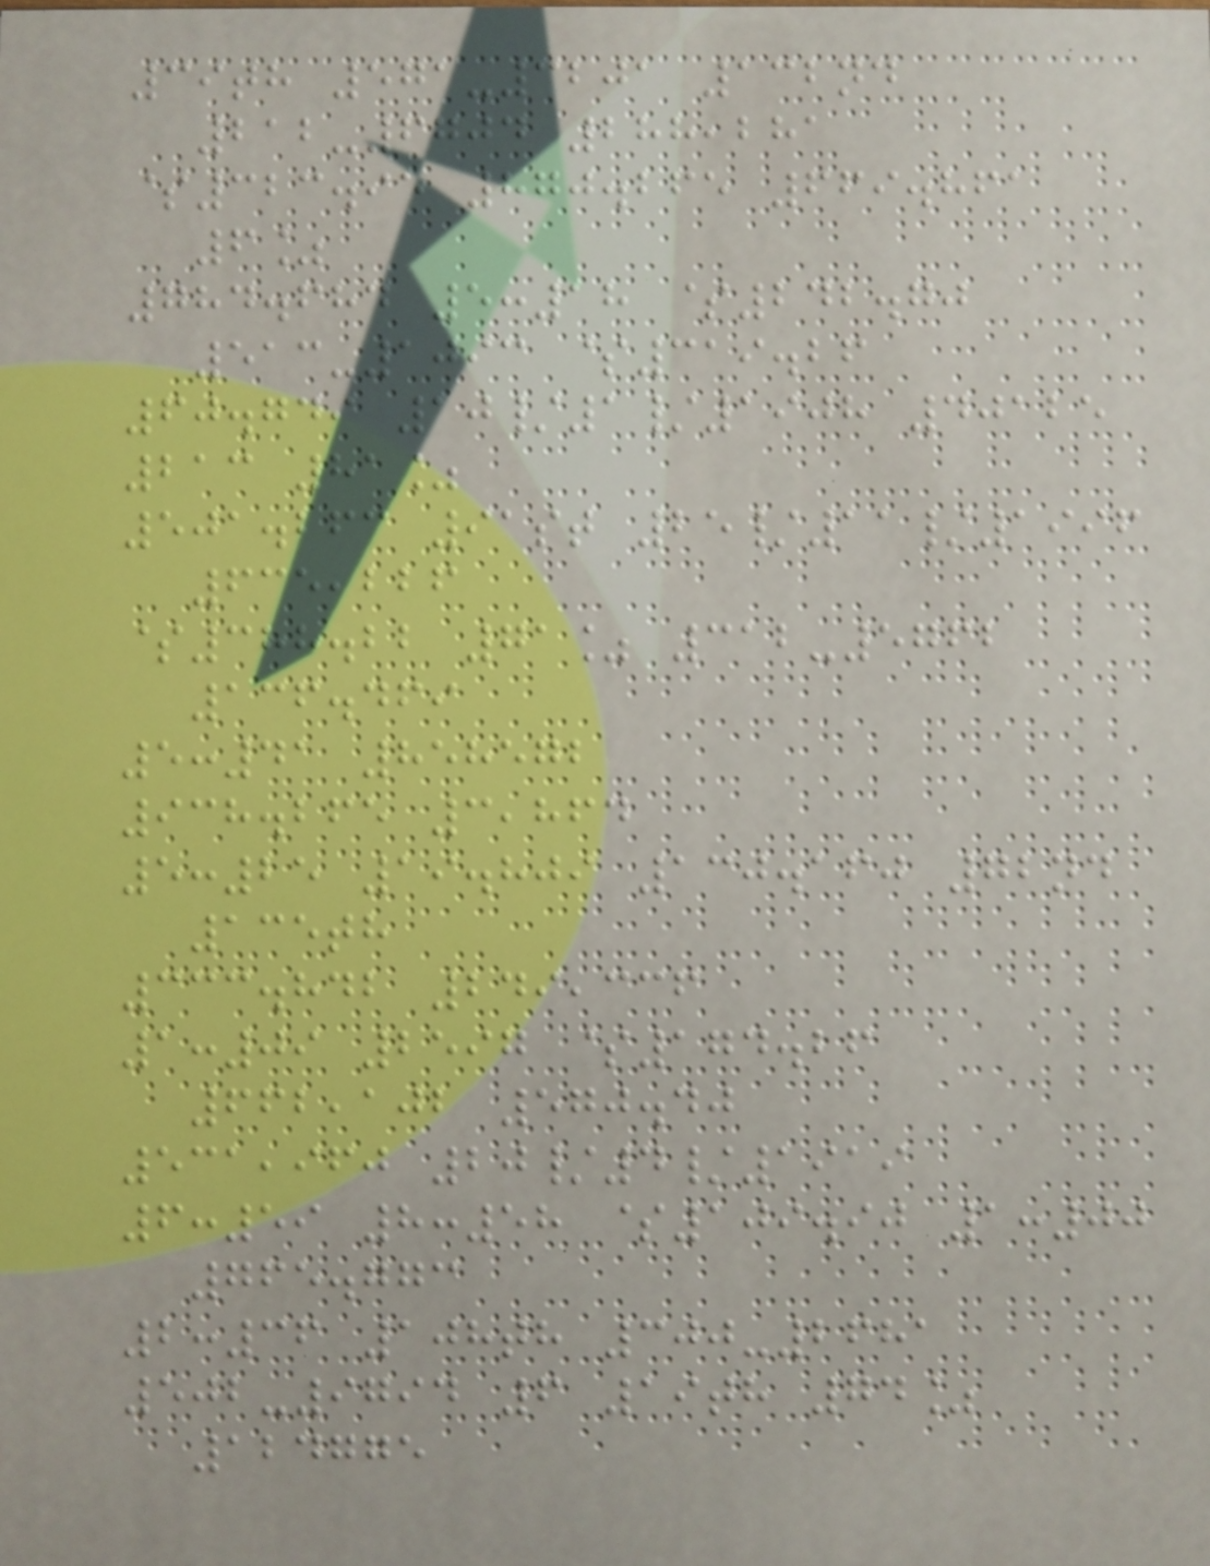39th 571-3201 132nd
212-6704 288,281
$323.95 870.265 669.861
6%
784.684 5:18 $242.70
513-1093 $319.26
60.749 10/1/1908 40125
213 81%
501.263 91st 25/11/1996
635,226
$388.22 71% 312-5762
136.469
5:41 858572
938.265 3,864
5:25 19.809 130.160 72nd
135th
333.842 249,336
1:09 2597 $174.26
662,102 570.40
531,960 20/4/1919
6:59 8:58 $109.90 1:00
765.773
2:36 108th 300-2681
502-9794 6 19th 74%
124775
